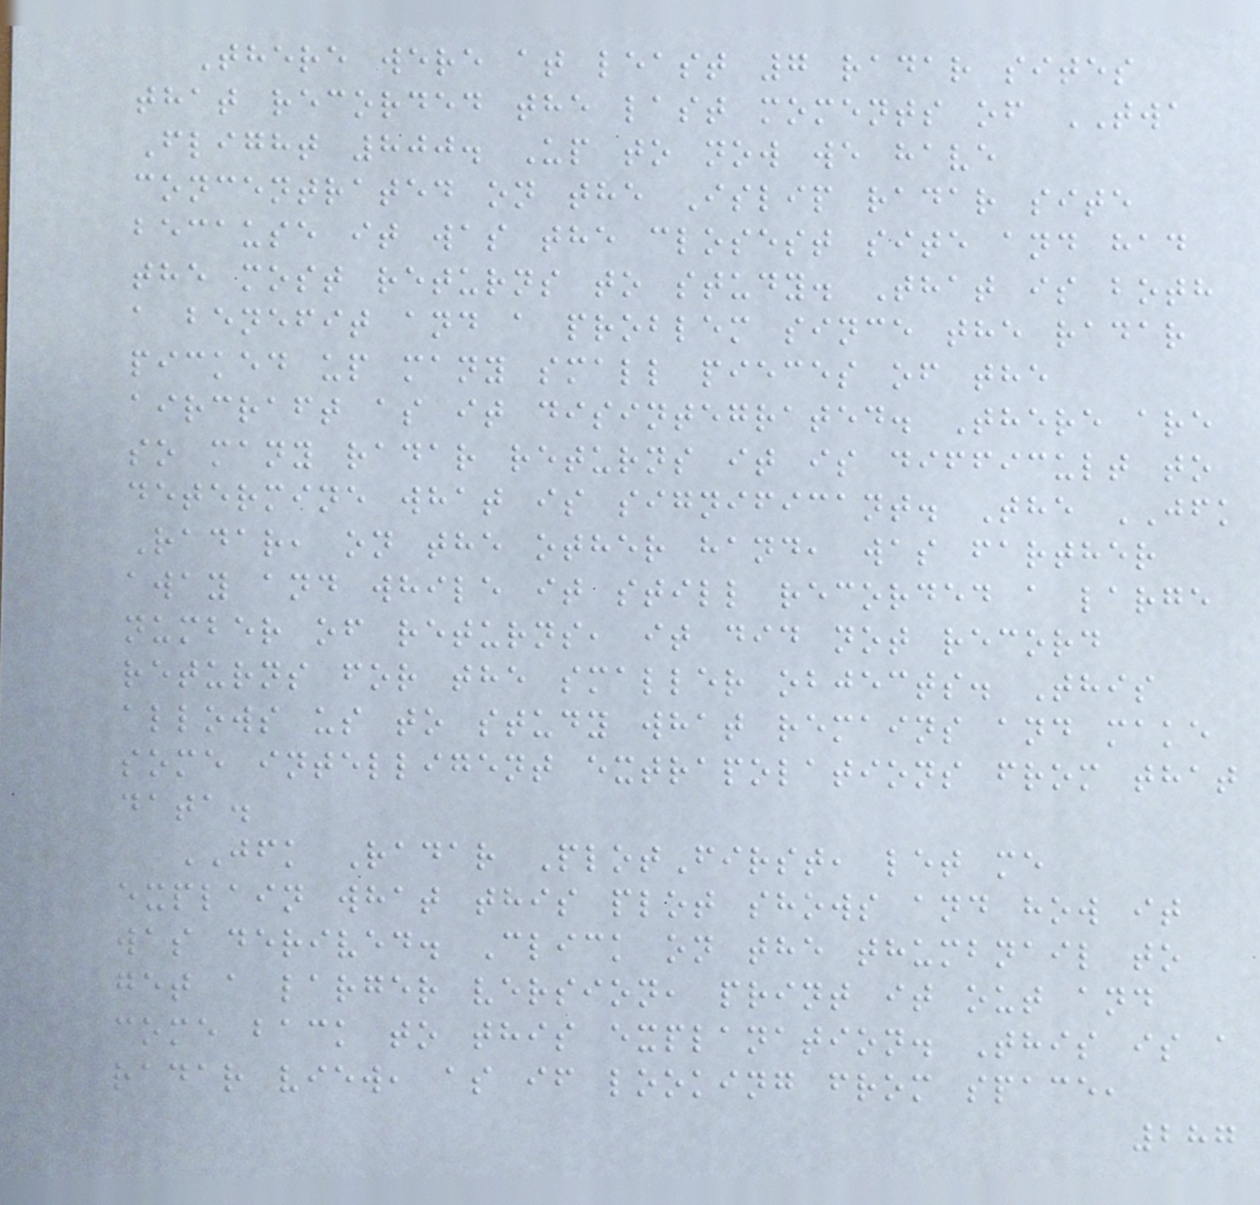There were at least 7 radar sites
that recorded the last moments of TWA
Flight 800. Up to now we have
concentrated on the Islip radar site
because it was the closest site and had
the most returns to study. That is both
a benefit and a problem since the radar
picked up many small pieces of the
aircraft as it disintegrated. There are
so many radar returns it is difficult to
determine what is significant. The JFK
Radar, on the other hand, was farther
away and while it still recorded a large
number of returns, it did not record
returns for the smaller objects. This
allows us to study what remains and make
some intelligent extrapolations from that
data.
JFK Radar PlotFirst, let me
explain what this plot shows and how it
was derived. Click on the thumbnail to
get a larger version, print it out and
come back to this explanation. This is a
radar view, as if looking from space,
287
